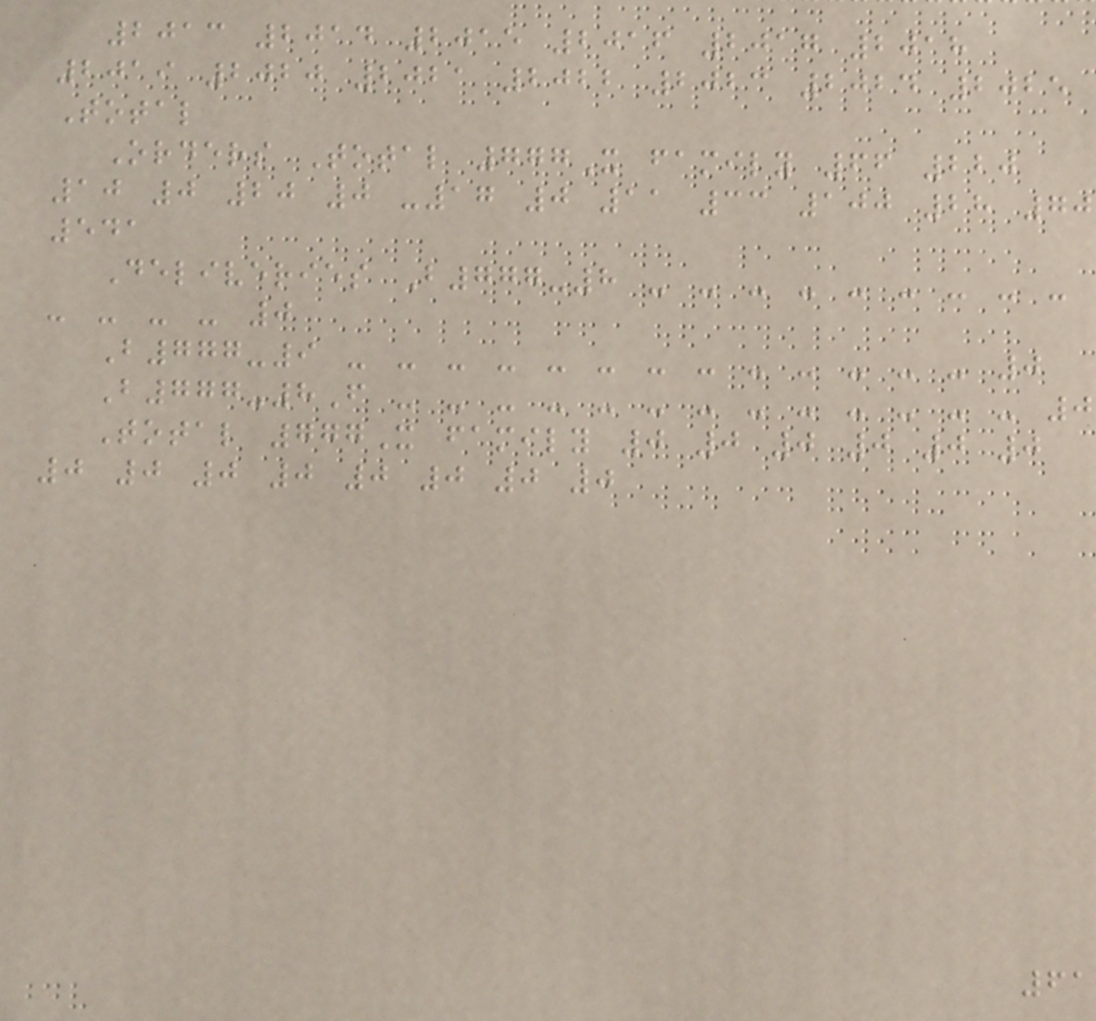2013 2014 2015 2016 2017 2018
2019 2020 2021 2022 2023 2024 2025
Total
Orders Total 777X family 66 220
10 0 20 0 -17 0 11 33 100 28 70
541
Deliveries B777-8 - - - - - - - - -
- - - - 0
B777-9 - - - - - - - - - - - - - 0
B777-8F - - - - - - - - - - - - - 0
Total 777X family 0 0 0 0 0 0
0 0 0 0 0 0 0 0
61
